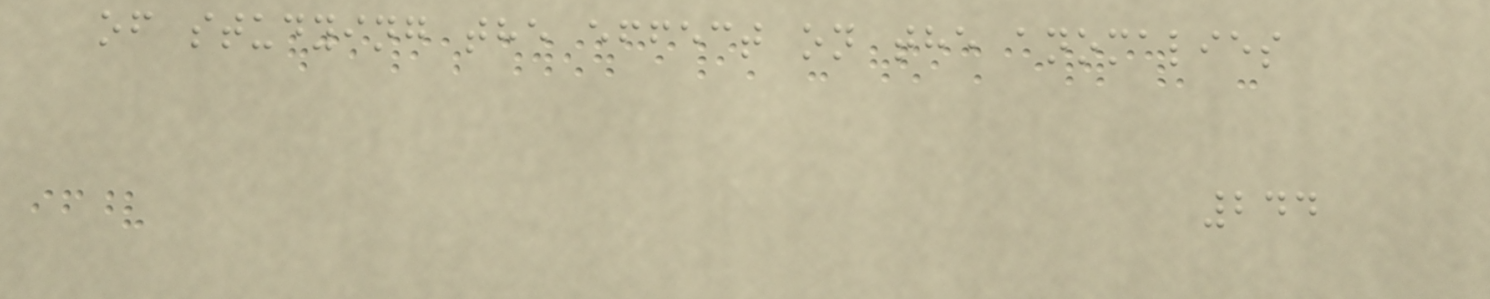of studying the effect on the anomalies
244
